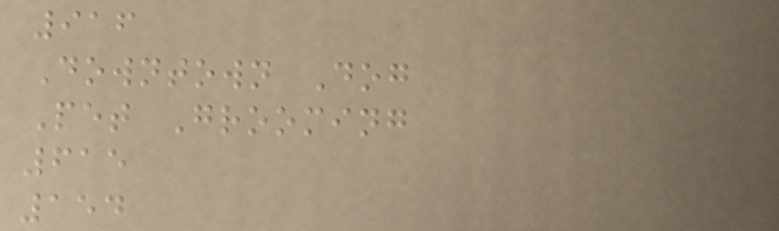916
Downtown Dog
Pet Grooming
615
154
